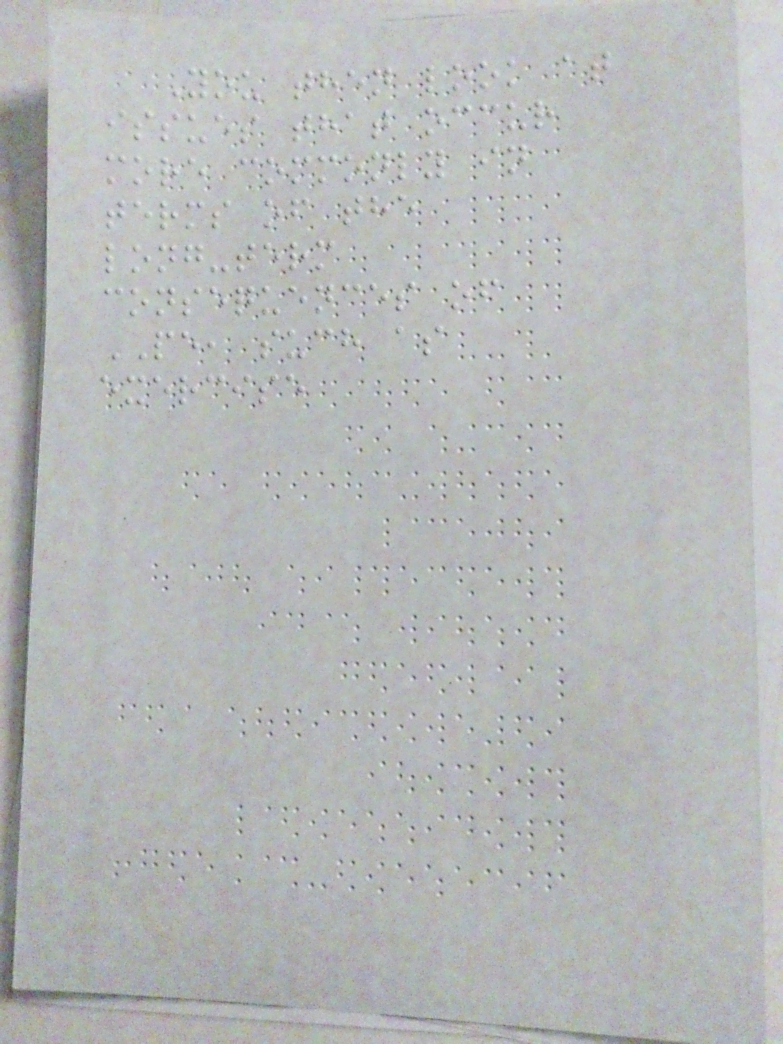You then look at
issues that occur
more commonly in
terms of the
long-term
consequences of
PE, such as
exercise
